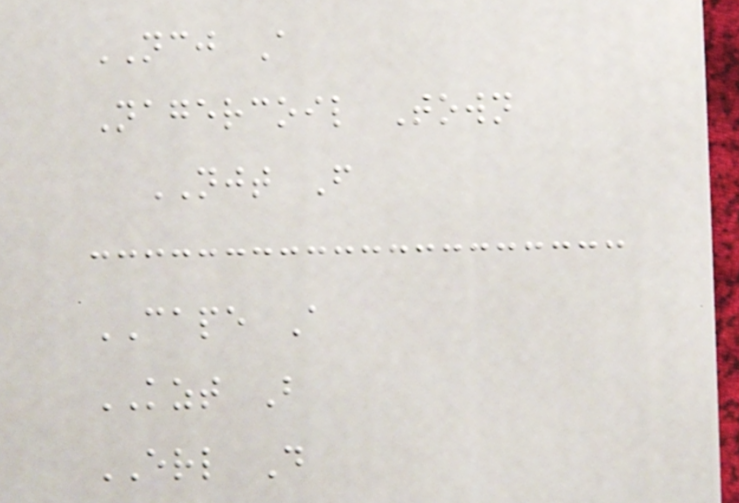NCJ A
Nagercoil Town
NJT F
CAPE A
KZT B
ERL D
